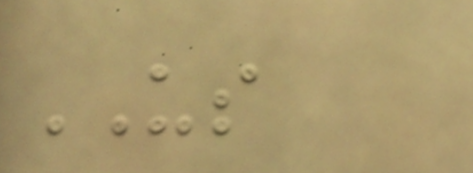US
